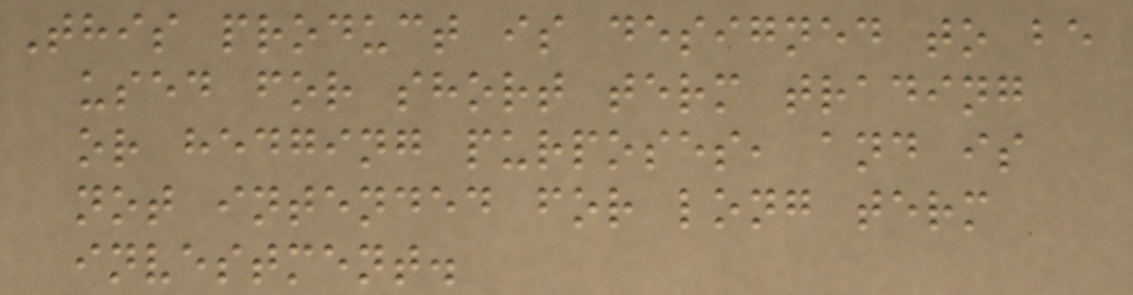This product is designed to be
used for short term trading
or hedging purposes, and is
not intended for long term
investment.
